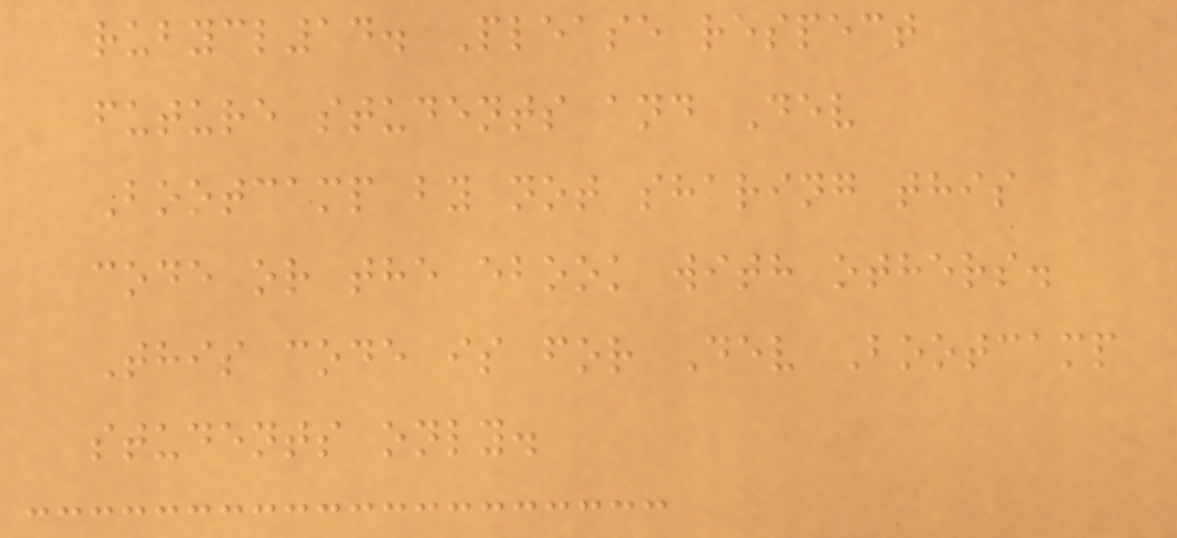rubycl14. Please respect
future students and Dev
Bootcamp by not sharing this
code or the ebook with others.
This code is for Dev Bootcamp
students only.
